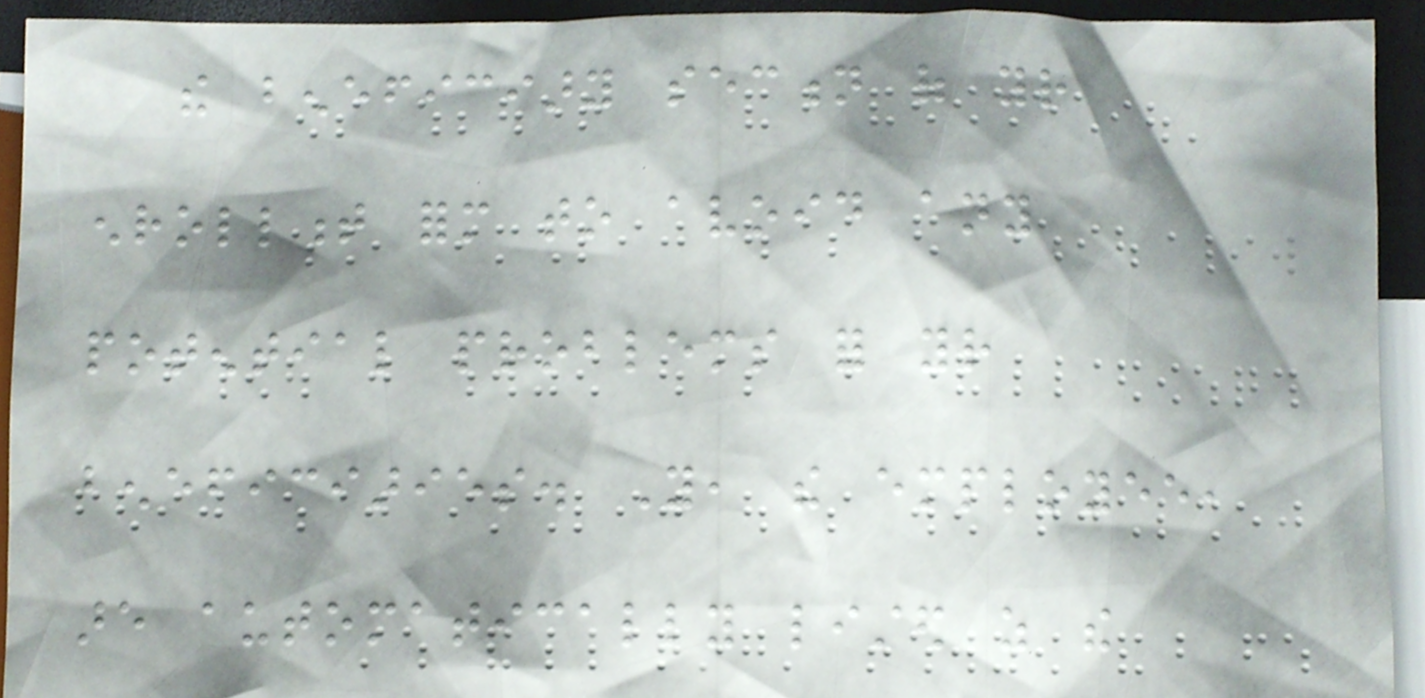the beneficiary section of your
enrollment form to avoid any
potential problems for your
beneficiaries. You, the employee,
are automatically listed as the
